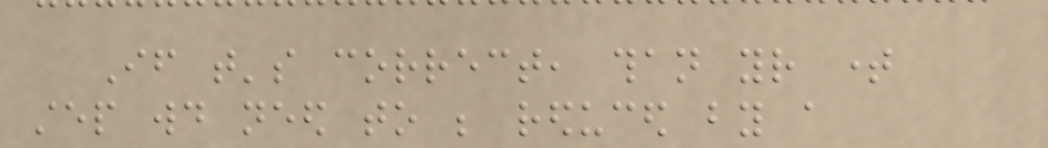If that's correct, than your time
step would need to be reduced by a
